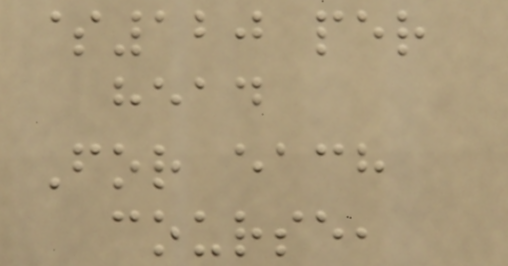$120 per
head
For each
course,
